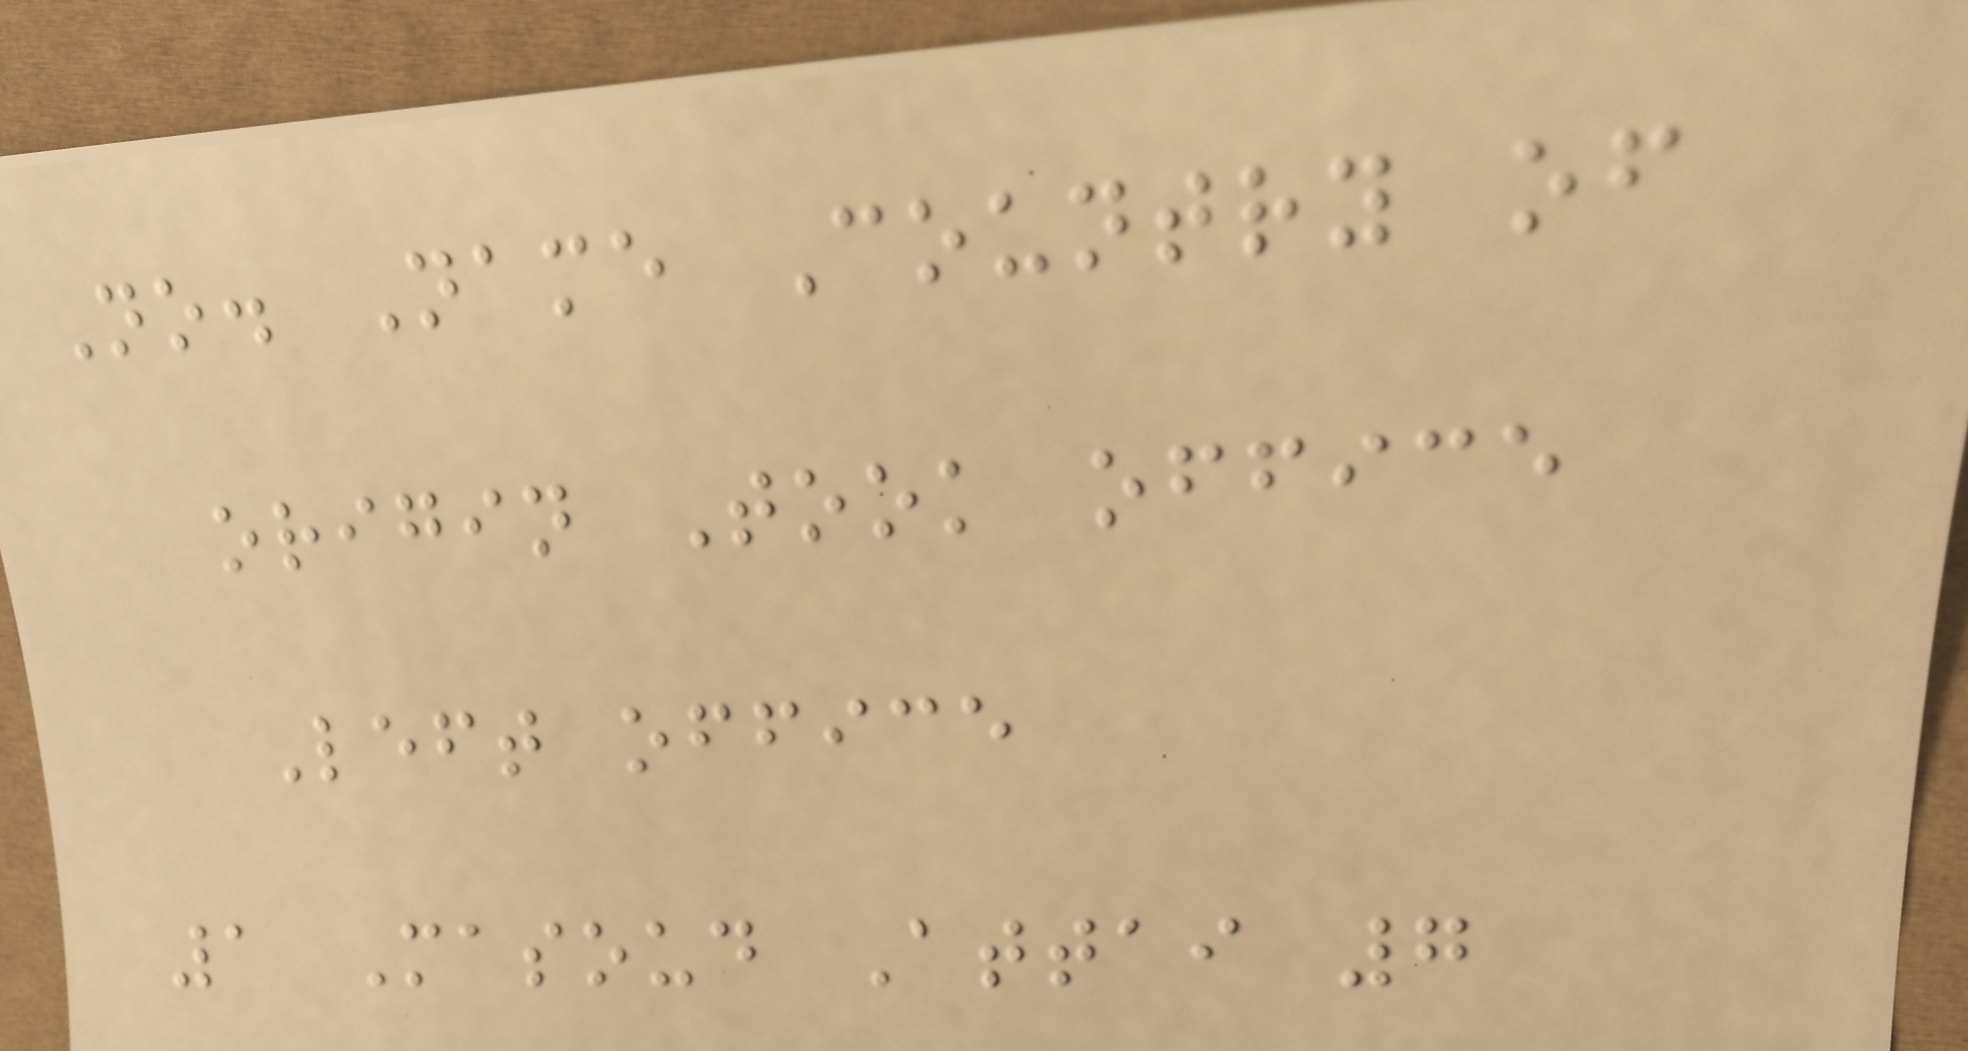No. Name Country of
origin Took office
Left office
1 Masoud Attai 7
